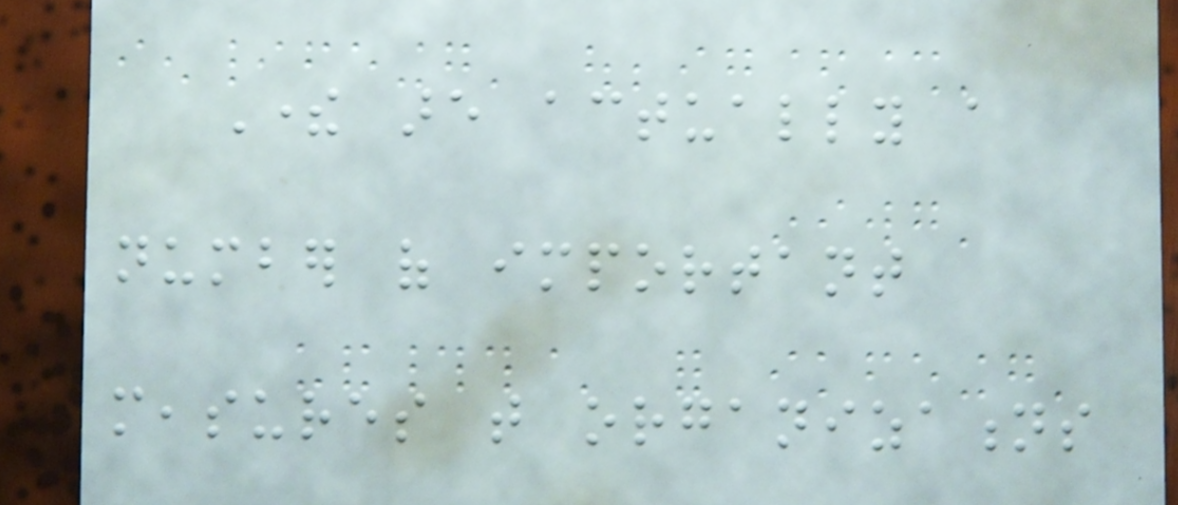There are actually a
number of important
measures that organizations
